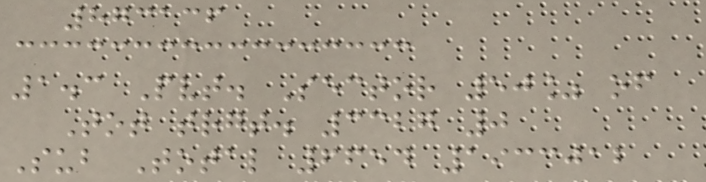873136
1.3 Pvt. Sector 50% of
Tot trgt. 3327 0
Sub Total 6654 1933012
